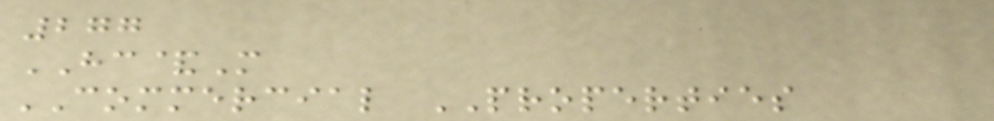277
HC&M
COMMERCIAL PROPERTIES
